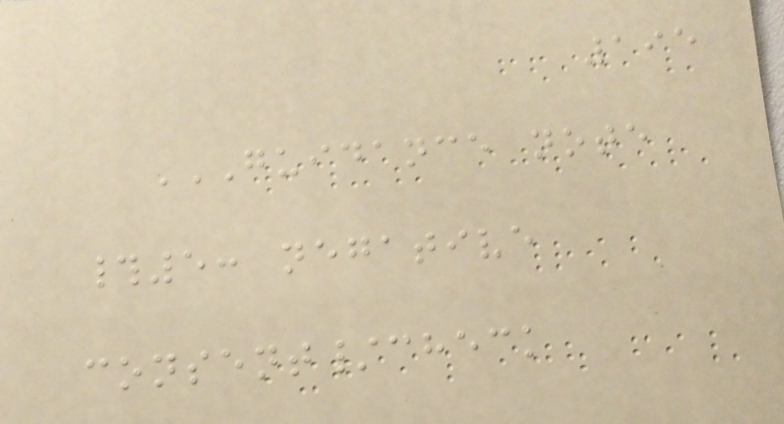195
GUIDANCE NOTE
#5: NEGATIVE
CONSENT/CHECK
